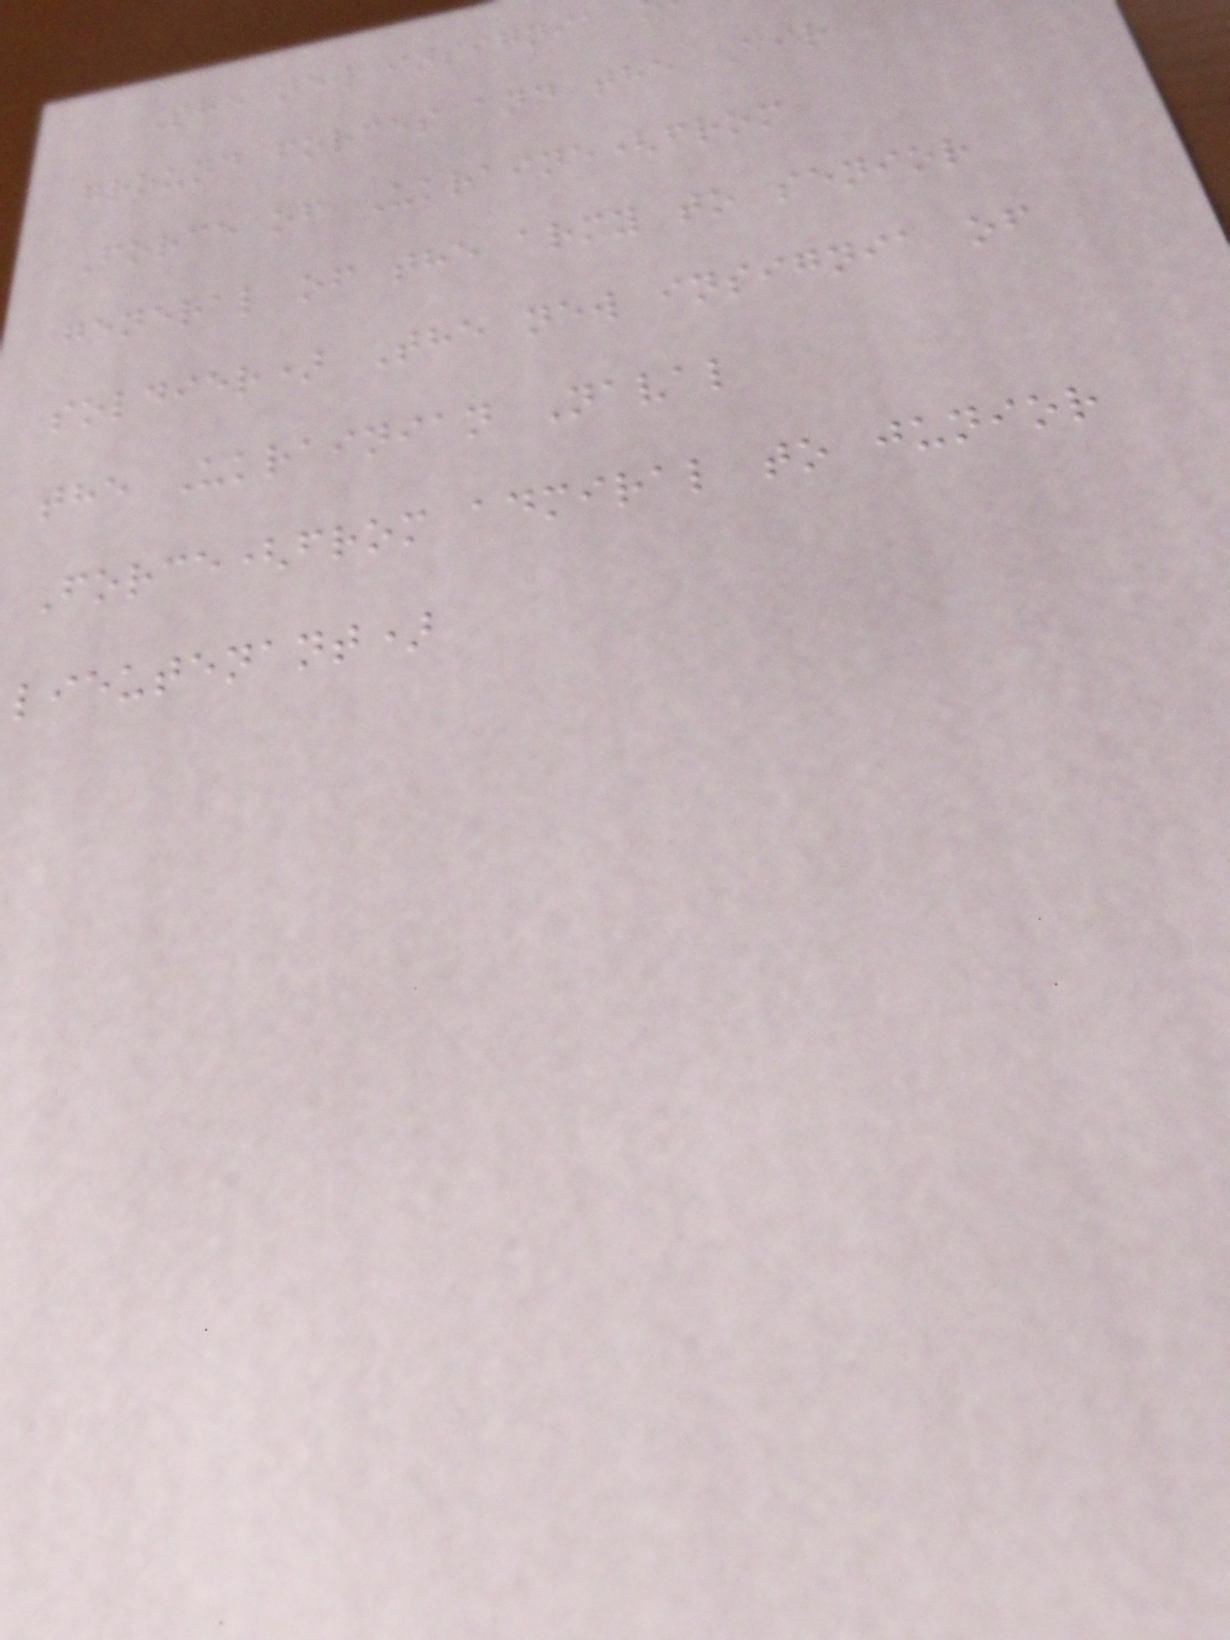The new insignia
ground forces and the Air
Force of Ukraine(from
general of the army to senior
soldier) The new insignia of
the Ukrainian Naval
Force(from admiral to junior
lieutenant)
